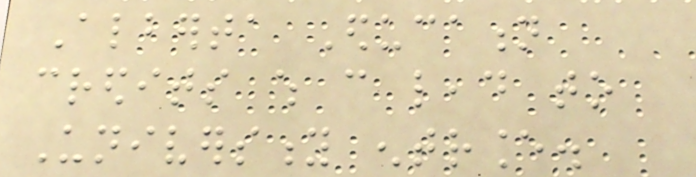Alberta Education
credits which can lead to
University entrance.
